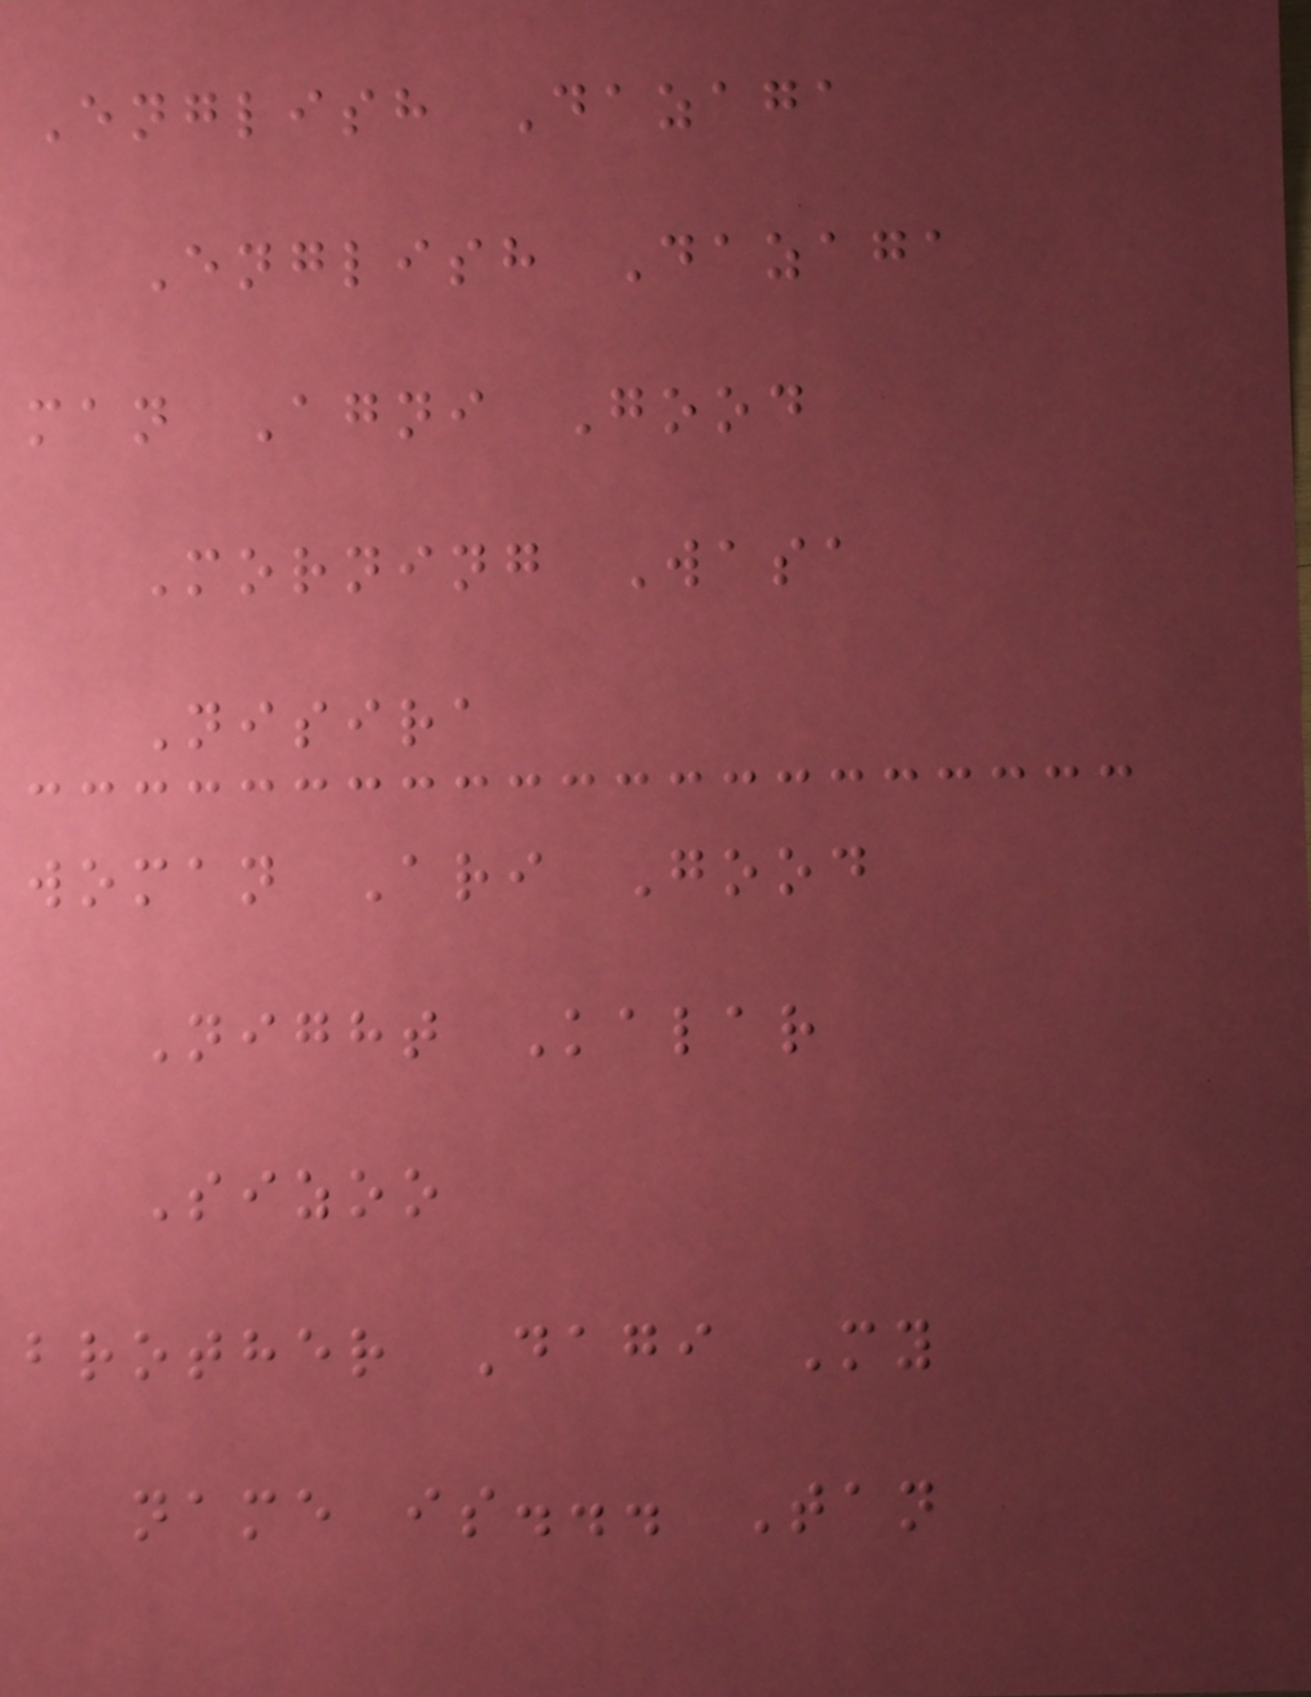English Dazaga
English Dazaga
man Agni Good
Morning Wasa
Nisira
woman Ari Good
Night Kalar
Sizoo
brother Dagi My
name is... Tan
